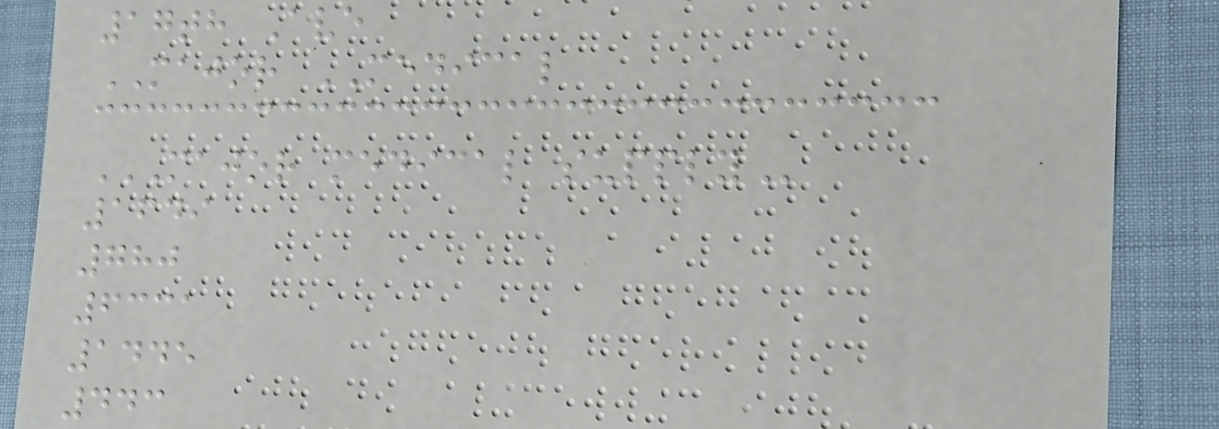17th Ave
MAJOR MEDICAL
MAJOR MEDICAL SUPPLY
1649
780
6331
1445
443
